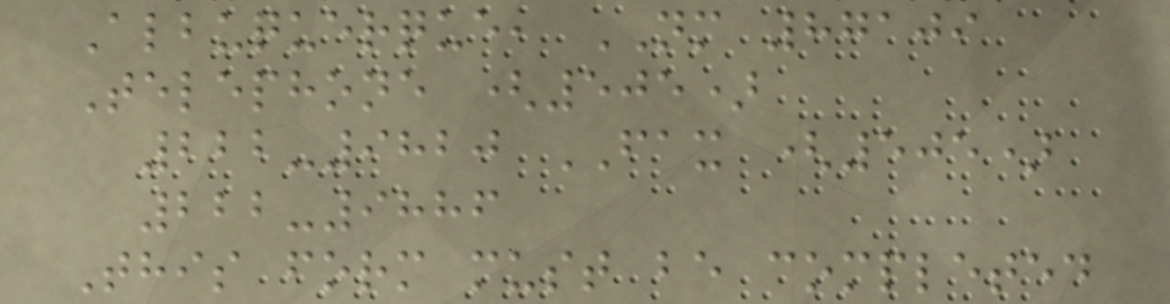Albuquerque, NM 87109
Telephone (505)
222-9820 FAX (505)
222-9886
This form must be completed
